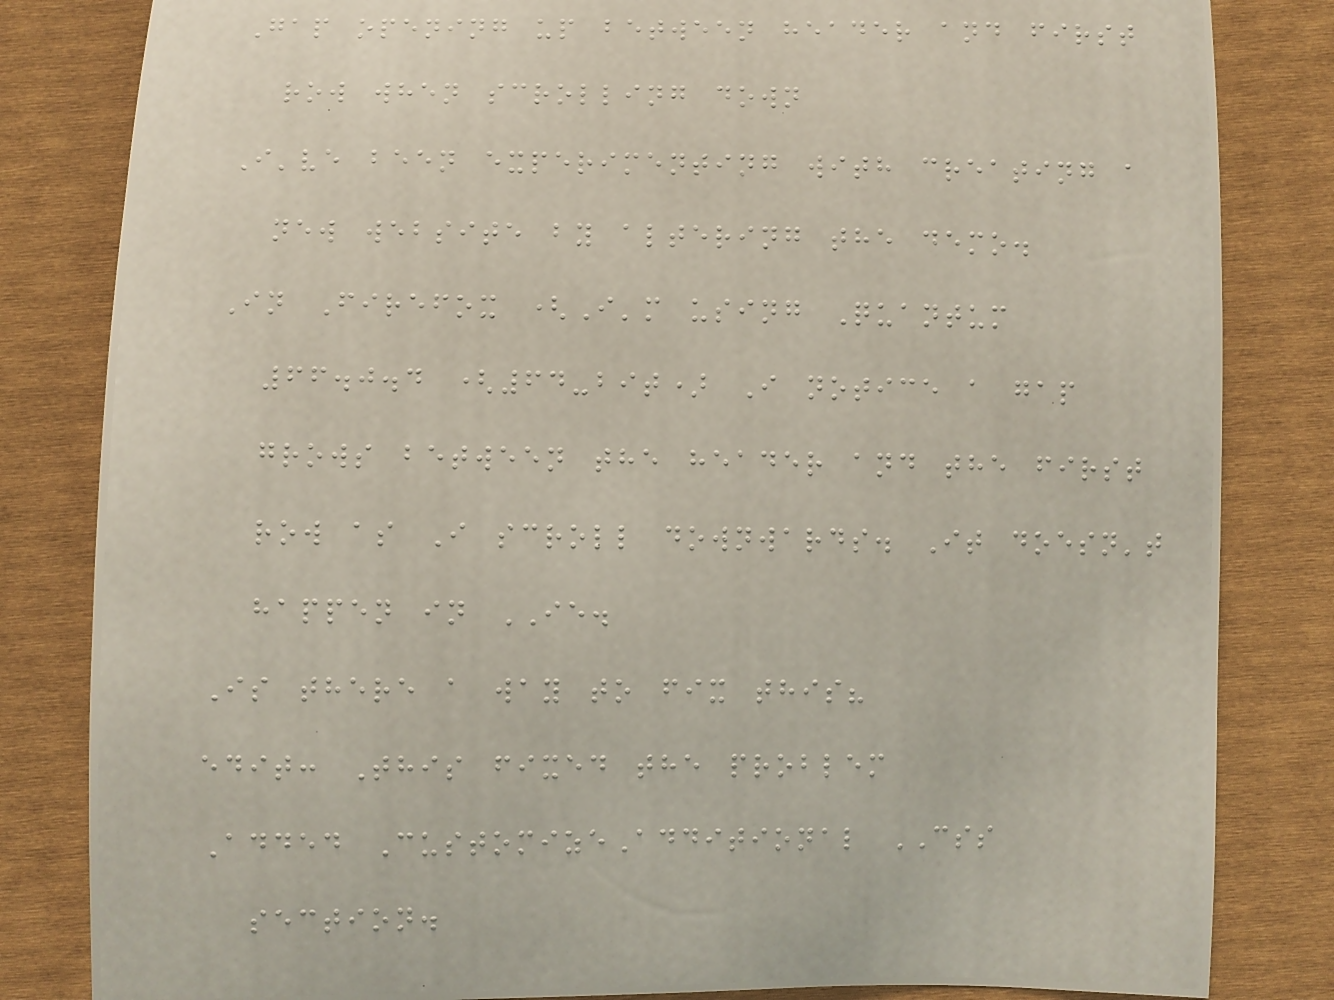Gap opening up between header and first
row when scrolling down
I've been experimenting with creating a
new website by altering the demo.
In Firefox (I'm using Quantum
66.0.4 (64-bit) I notice a gap
grows between the header and the first
row as I scroll downwards. It doesn't
happen in IE.
Is there a way to fix this?
edit: This fixed the problem
Added CustomizeAdditional CSS
section.
